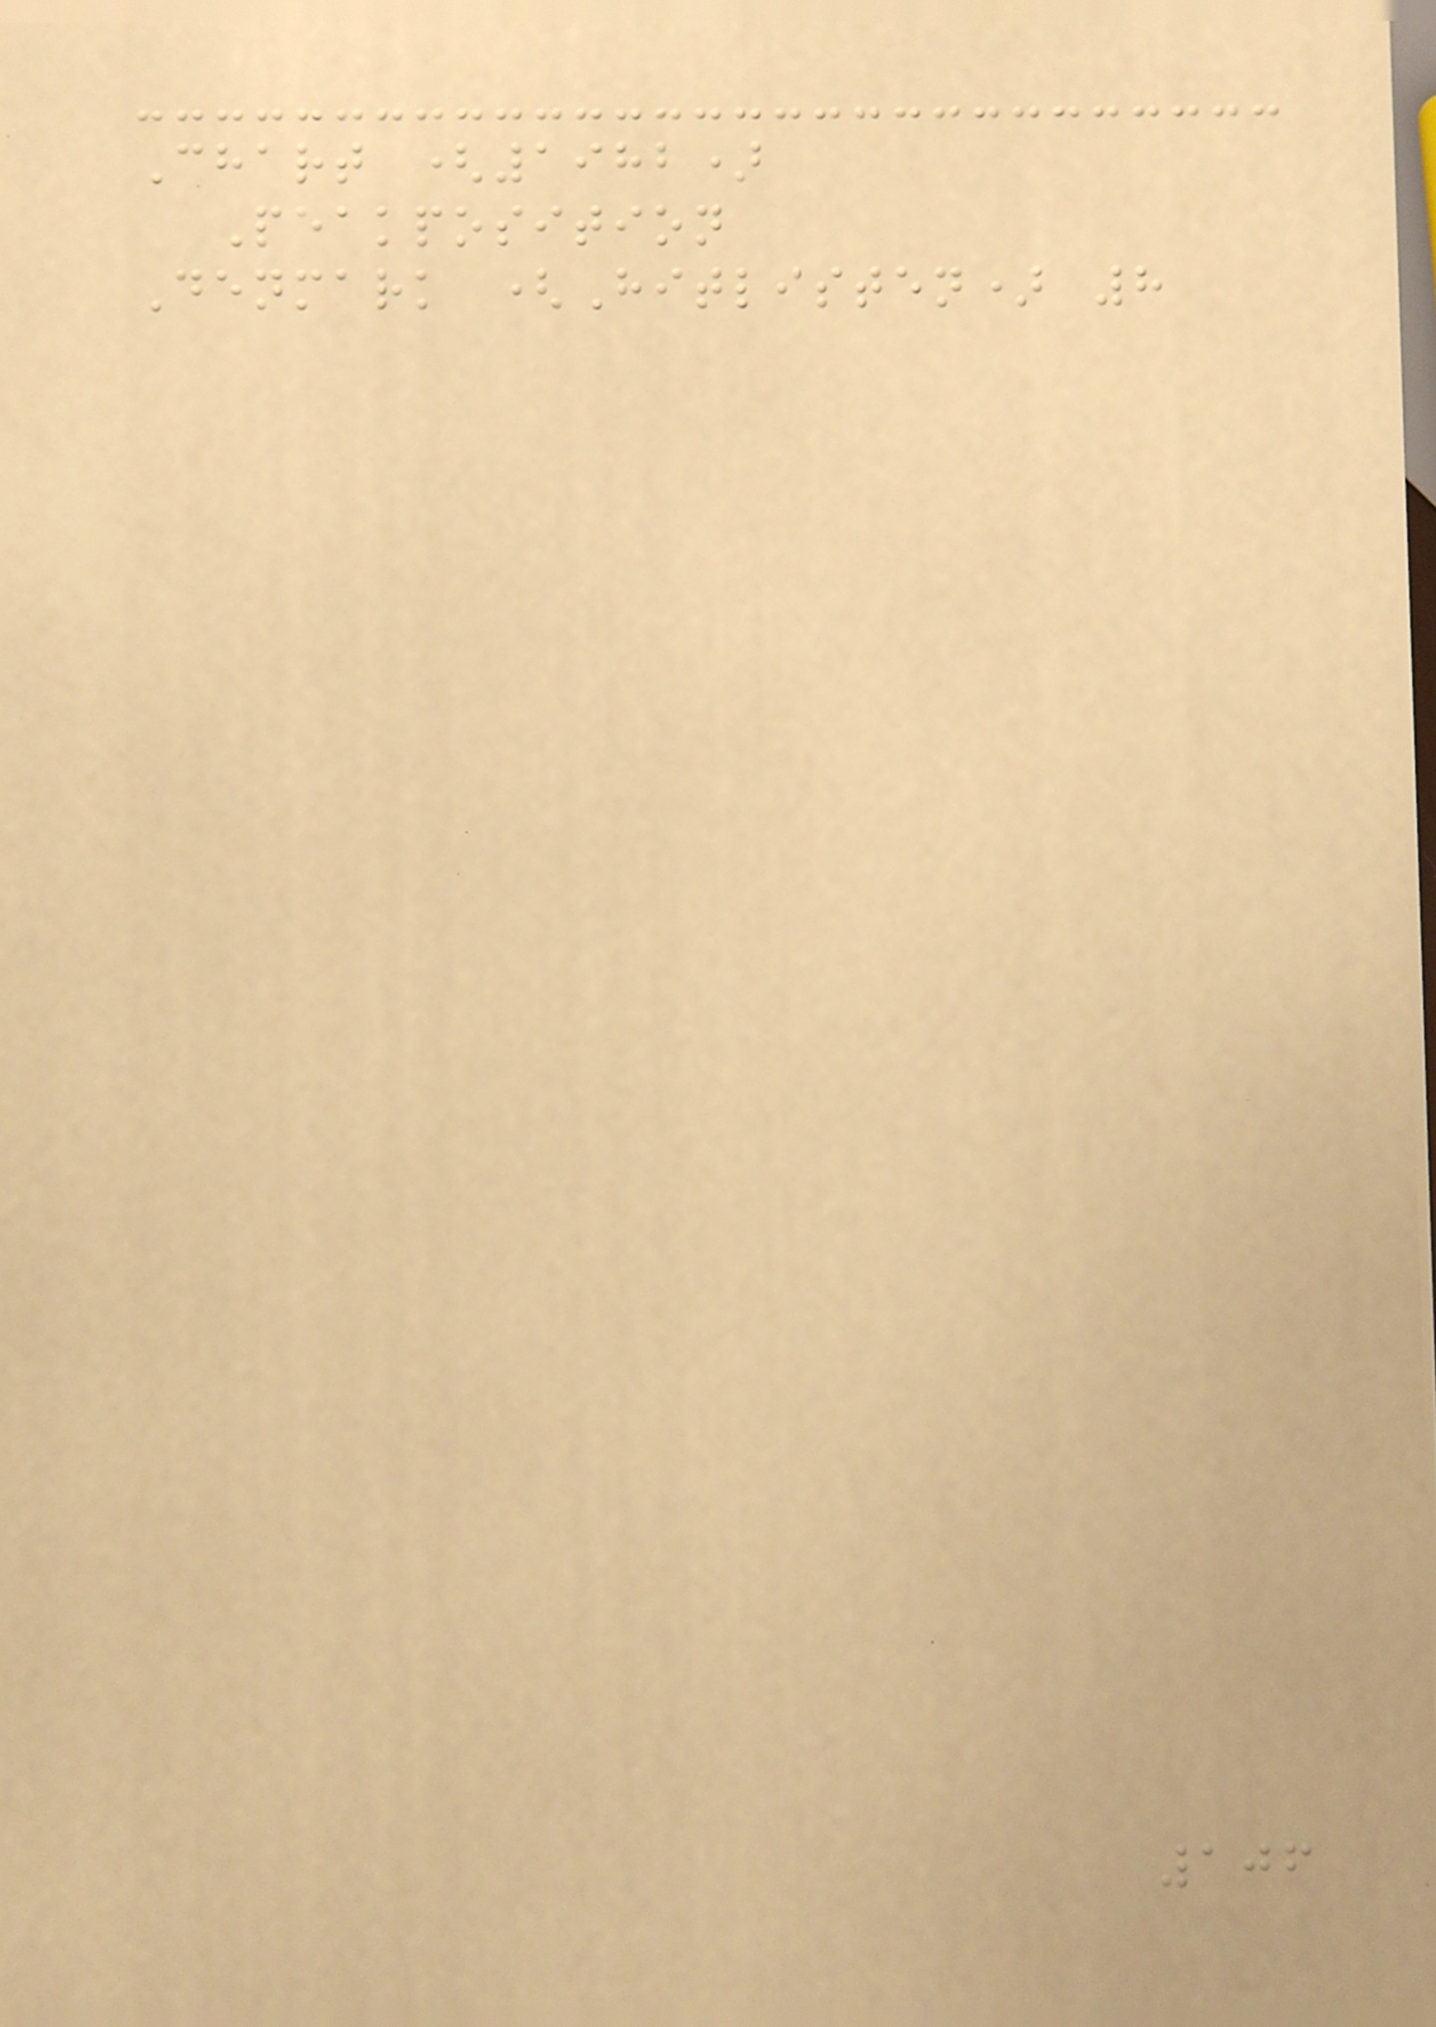Chart (1982)
Peakposition
Denmark (Hitlisten) 8
106
